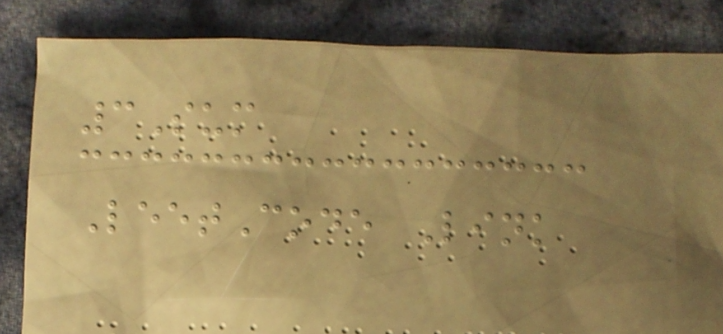3Sum
LeetCode Link
